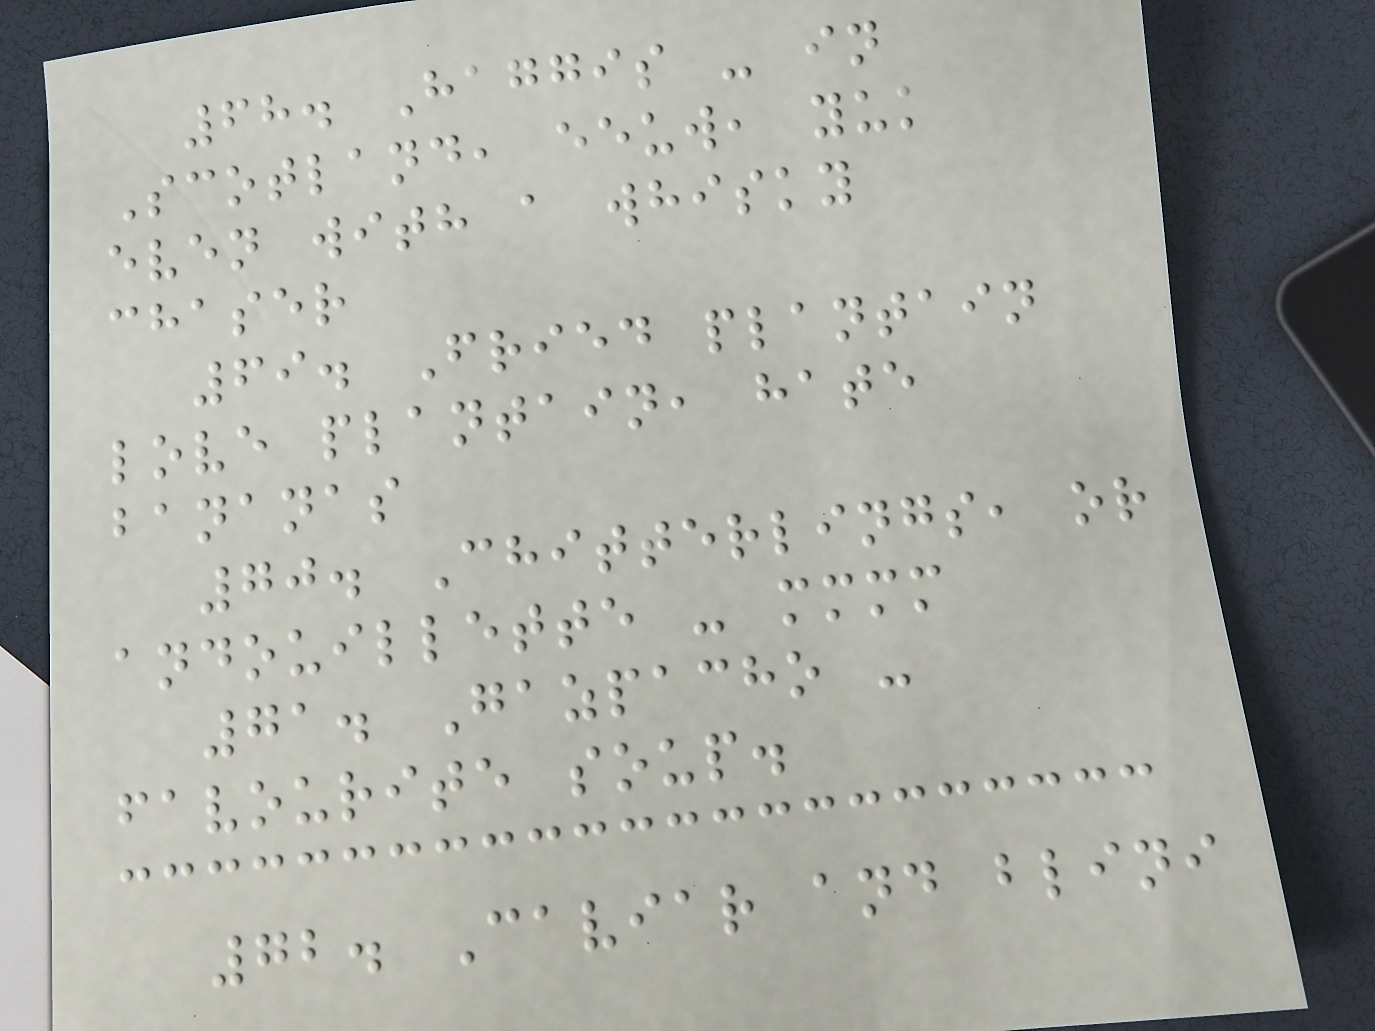68. Haggis - in
Scotland, eeuw, yuk
even with a whisky
chaser
69. Fried plantain
love plantain, hate
bananas
70. Chitterlings, or
andouillette - mmmm
71. Gazpacho -
favourite soup.
72. Caviar and blini
